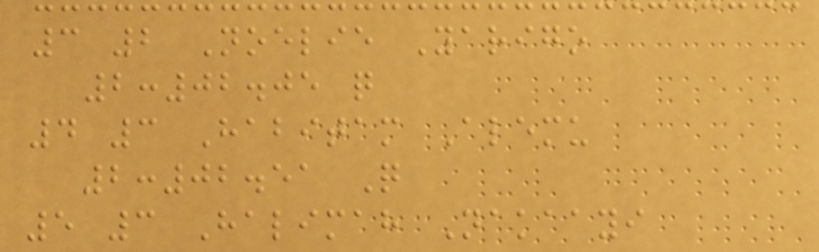3 2 Noelie Yarigo
2:02.05 q
4 3 Habitam Alemu
2:02.51 Q
5 3 Halimah Nakaayi
